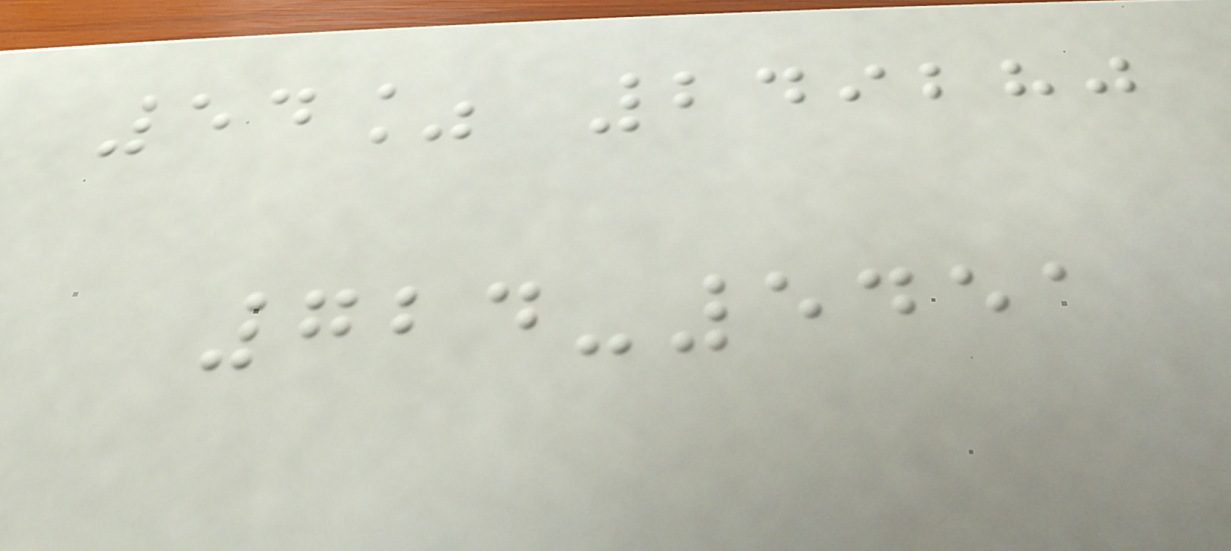54% 249280
724-5451
